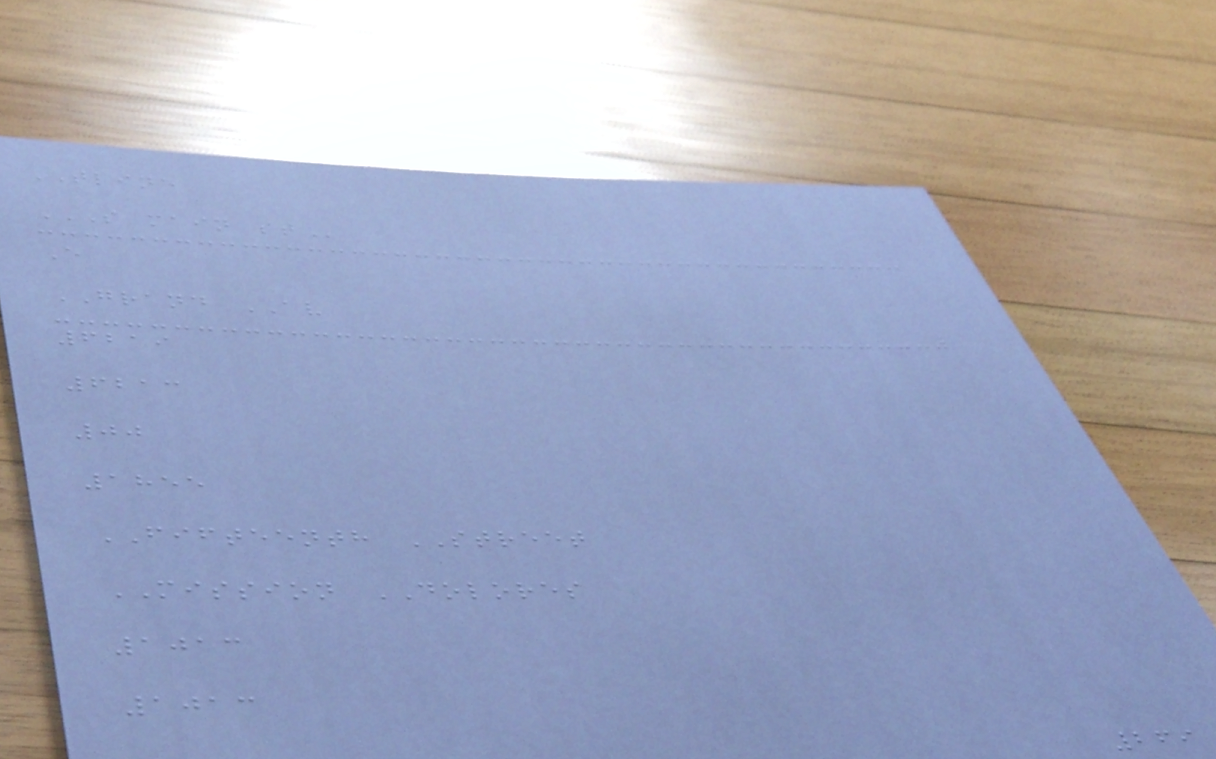TLINE
S MAIN ST
E
GRAND AV
6219
6213
00
1855
FIFTEENTH STREET
MISSION DOLORES
1013
1013
269
